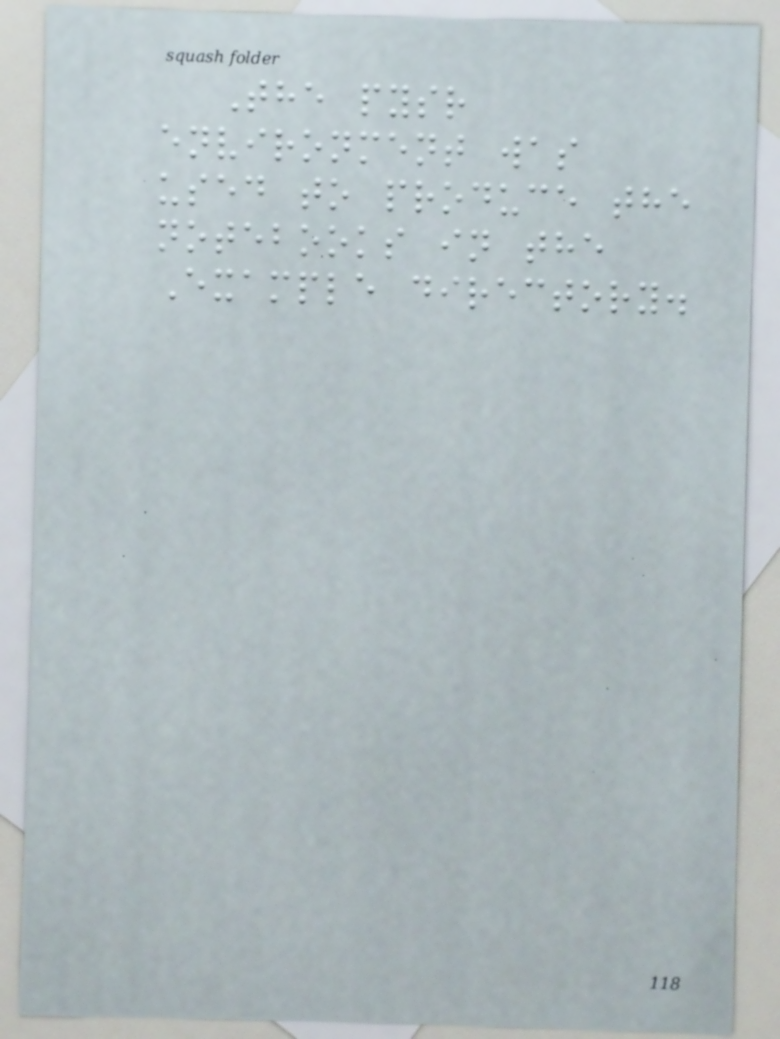The pysr
environment was
used to produce the
notebooks in the
Example directory.
